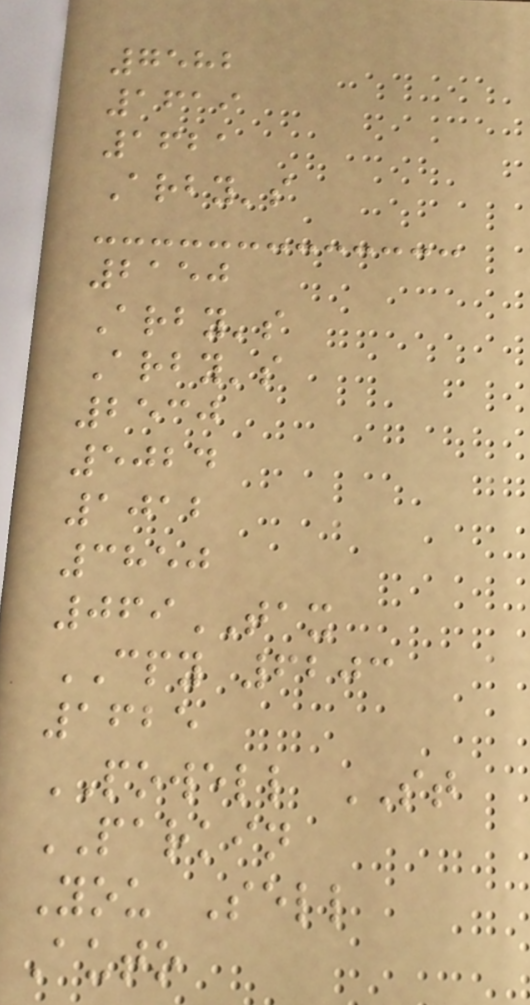7582
1619
1621
Arby's
2150
Arby's
Arby's
2530
5024
1012
3850
069TAX
CPY 6203
1625
POWELL ST
PARKIN
You Sell
Auto
